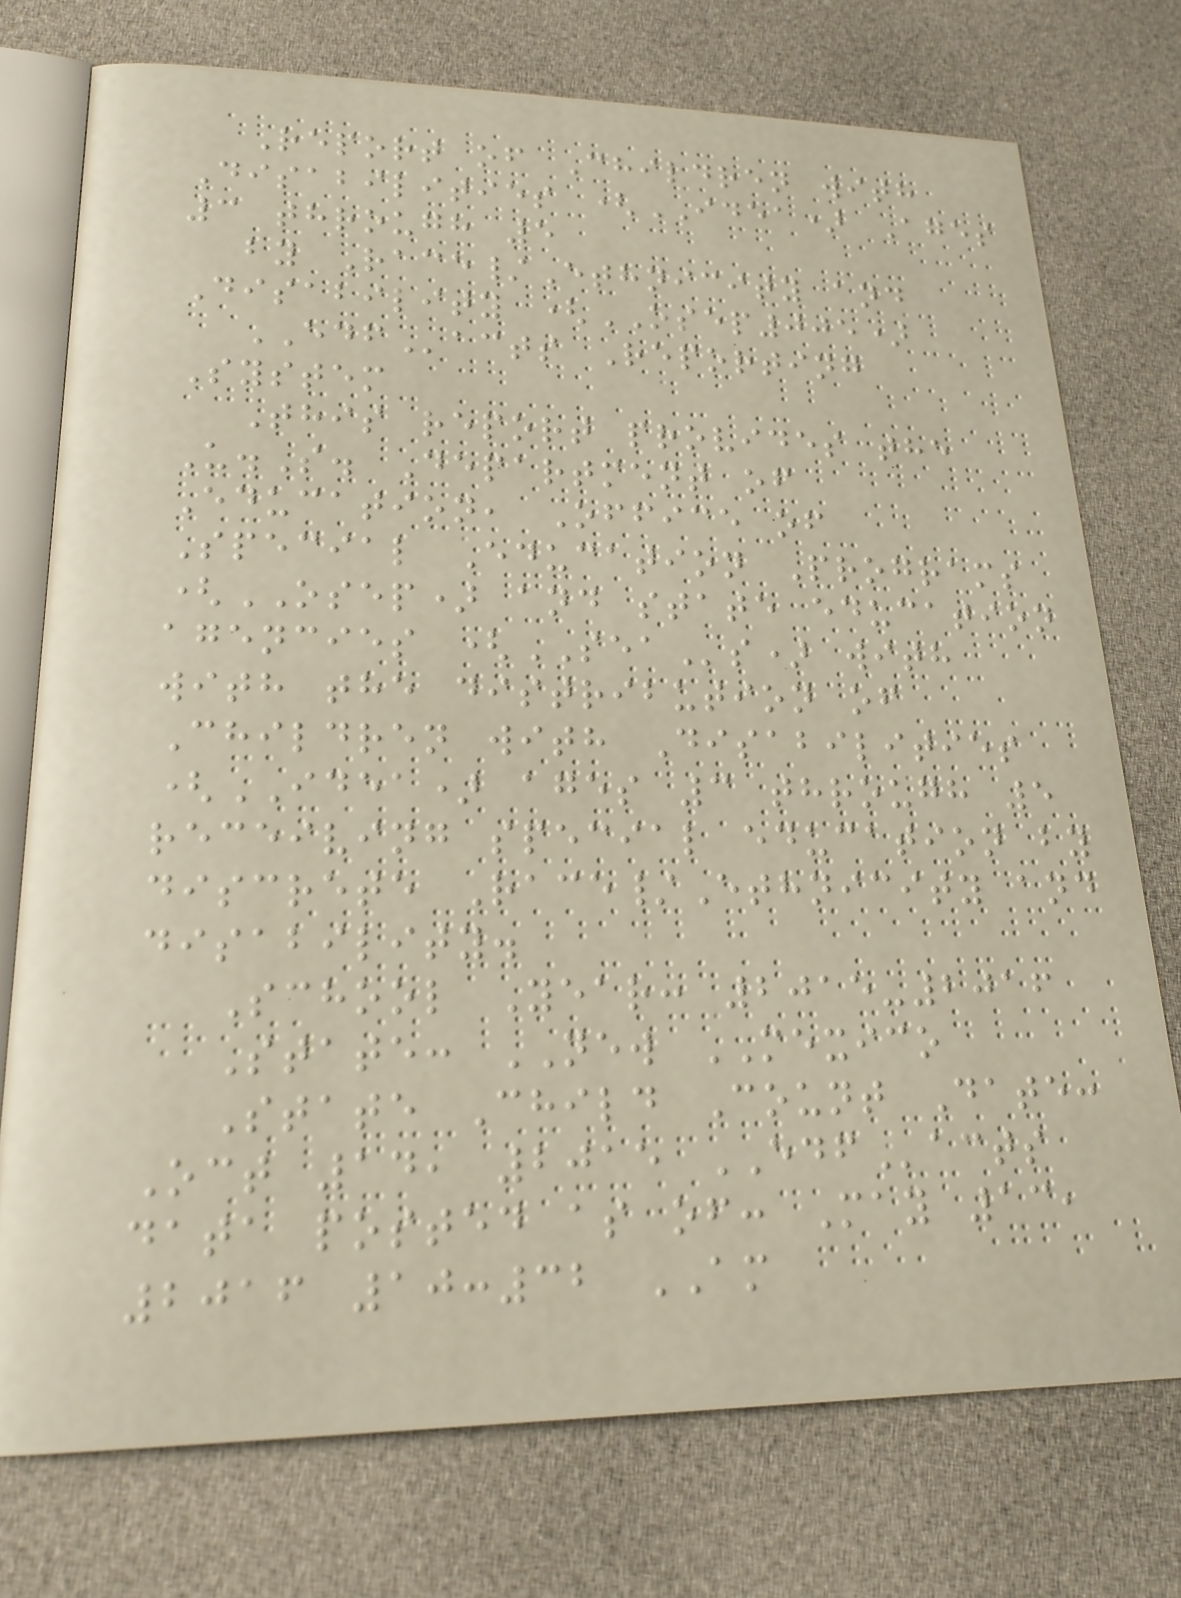Report of Children with
Disabilities (IDEA) Ages
3 through 5
by Race/Ethnicity and
Disability (OSEP005)
EDFacts Reporting
System
This report provides the
U.S. Department of
Education, Office of
Special Education Programs
(OSEP) and state education
agencies (SEAs) with
with the distribution of
Children with Disabilities
(IDEA) ages 3 through 5
receiving special education by
discrete Race/Ethnicity and
disability.
School Year: 2015-2016
State: NEW MEXICO
State Child Count Date:
Oct 14, 2015 EDFacts
data posted as of: May 13,
2016 10:32 AM
